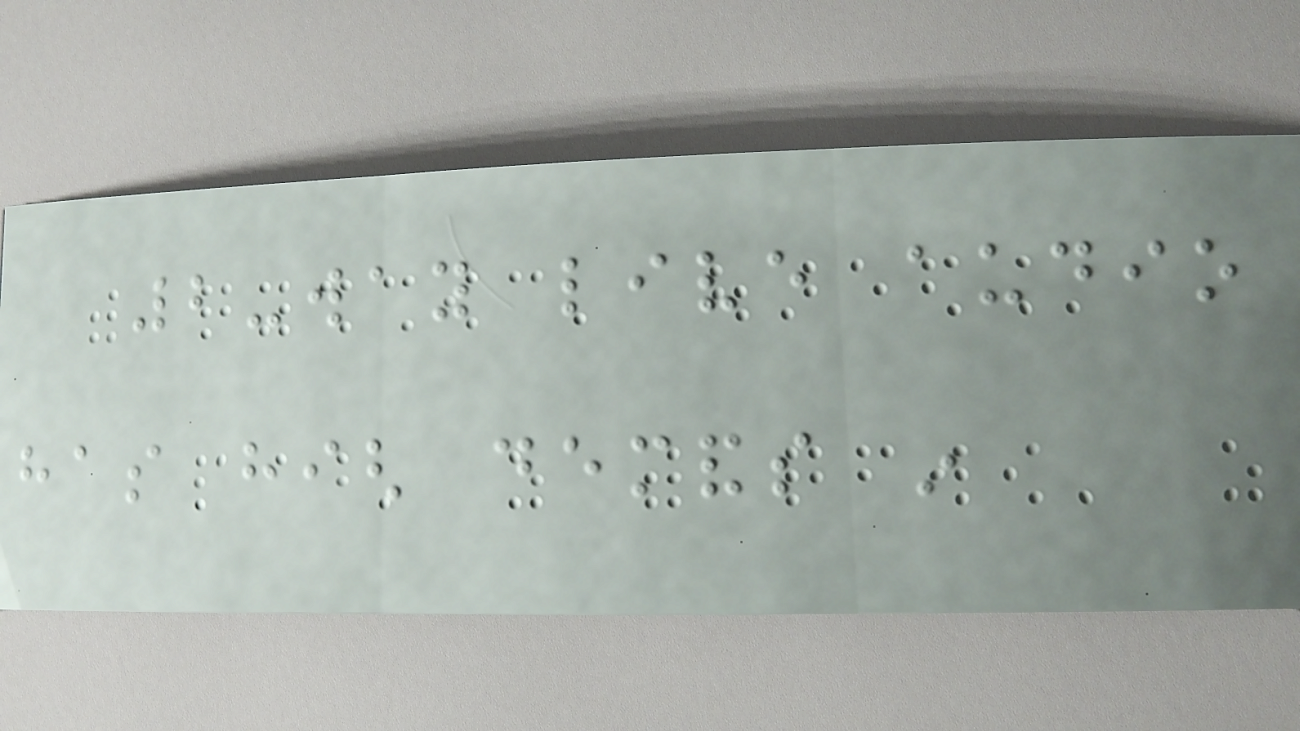2-way live audio
has high demands in
